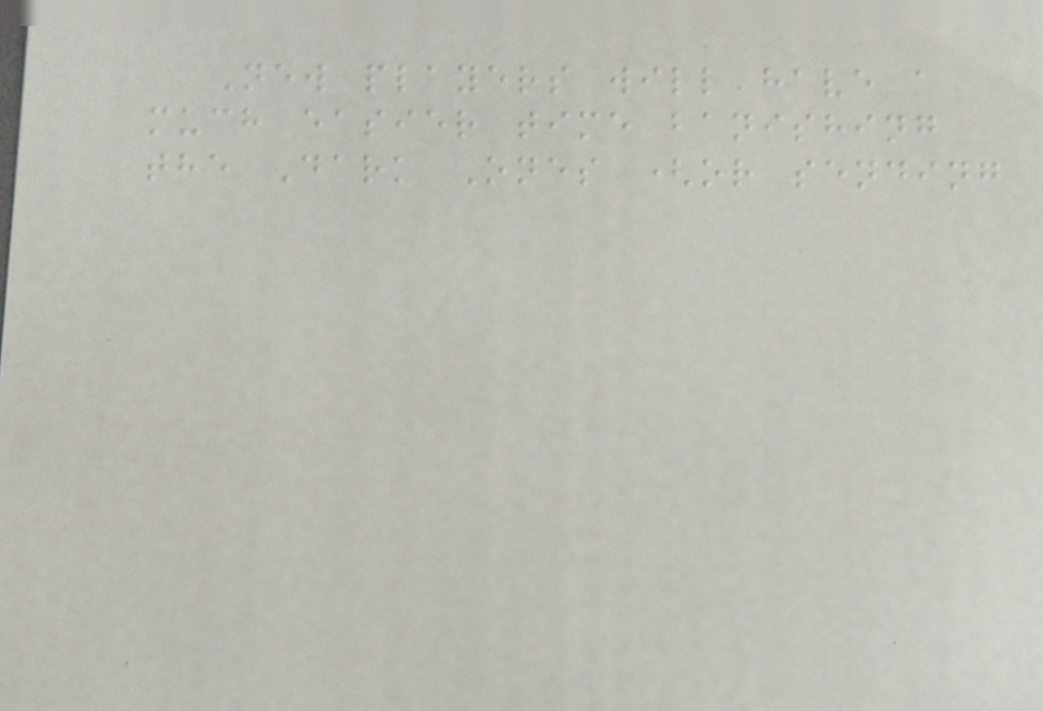New players will have a
much easier time banishing
the Dark Ones (or sending
